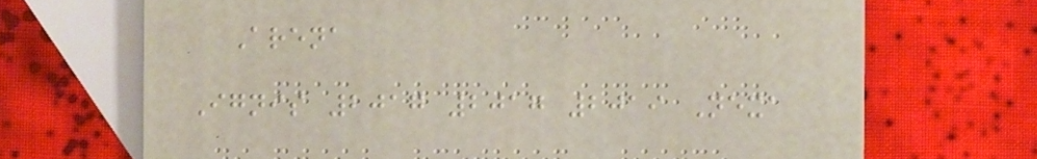Arena
Ignis 2017 2017 2019 Nexa
